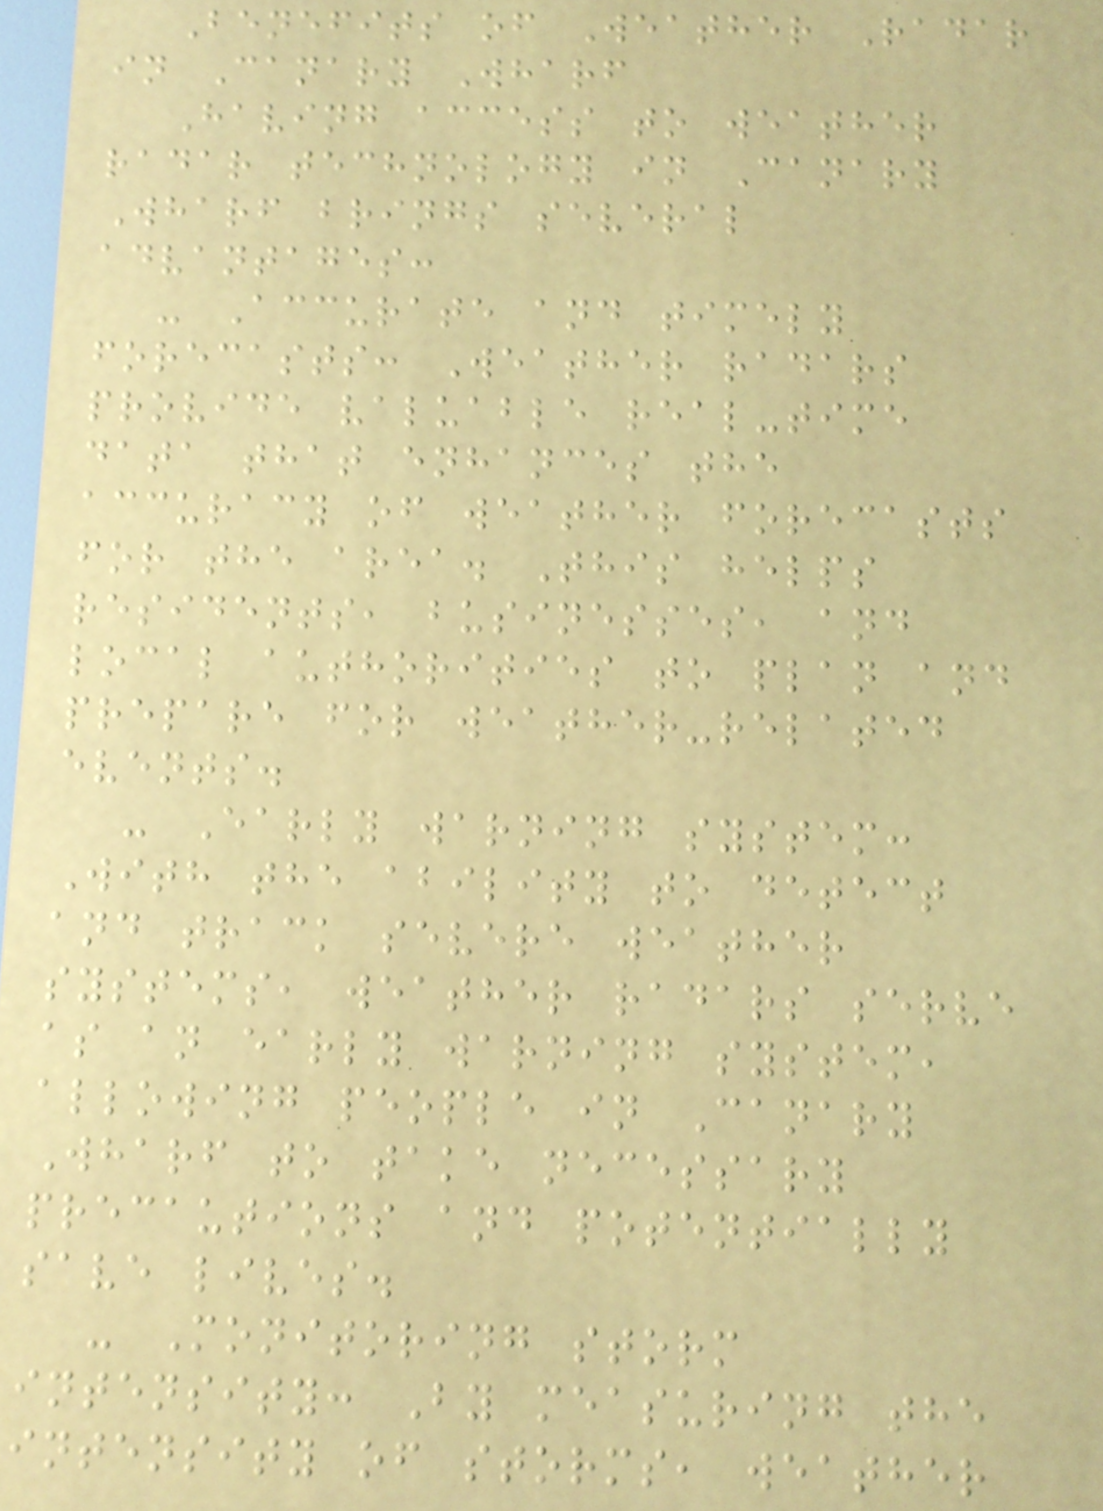Benefits of Weather Radar
in Canary Wharf
Having access to weather
radar technology in Canary
Wharf brings several
advantages:
- Accurate and timely
forecasts: Weather radars
provide valuable real-time
data that enhances the
accuracy of weather forecasts
for the area. This helps
residents, businesses, and
local authorities to plan and
prepare for weather-related
events.
- Early warning system:
With the ability to detect
and track severe weather
systems, weather radars serve
as an early warning system,
allowing people in Canary
Wharf to take necessary
precautions and potentially
save lives.
- Monitoring storm
intensity: By measuring the
intensity of storms, weather
